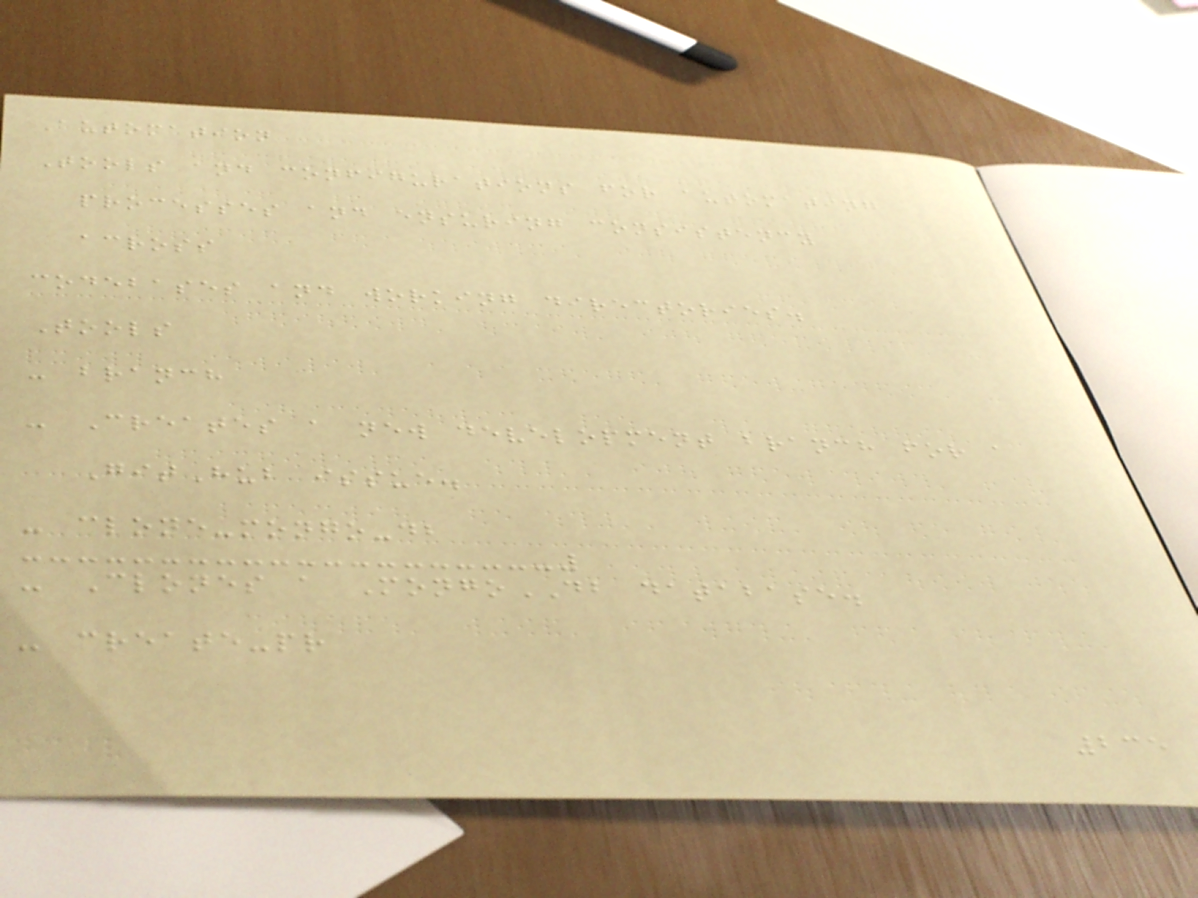Automation
Tools and configurations for automating
processes and ensuring consistency
across
codebases and working directories.
Tools
- branch
- Creates a new development branch for a
GitHub issue.
- clone-mongo-db
- Clones a MongoDB database.
- create-pr
235
